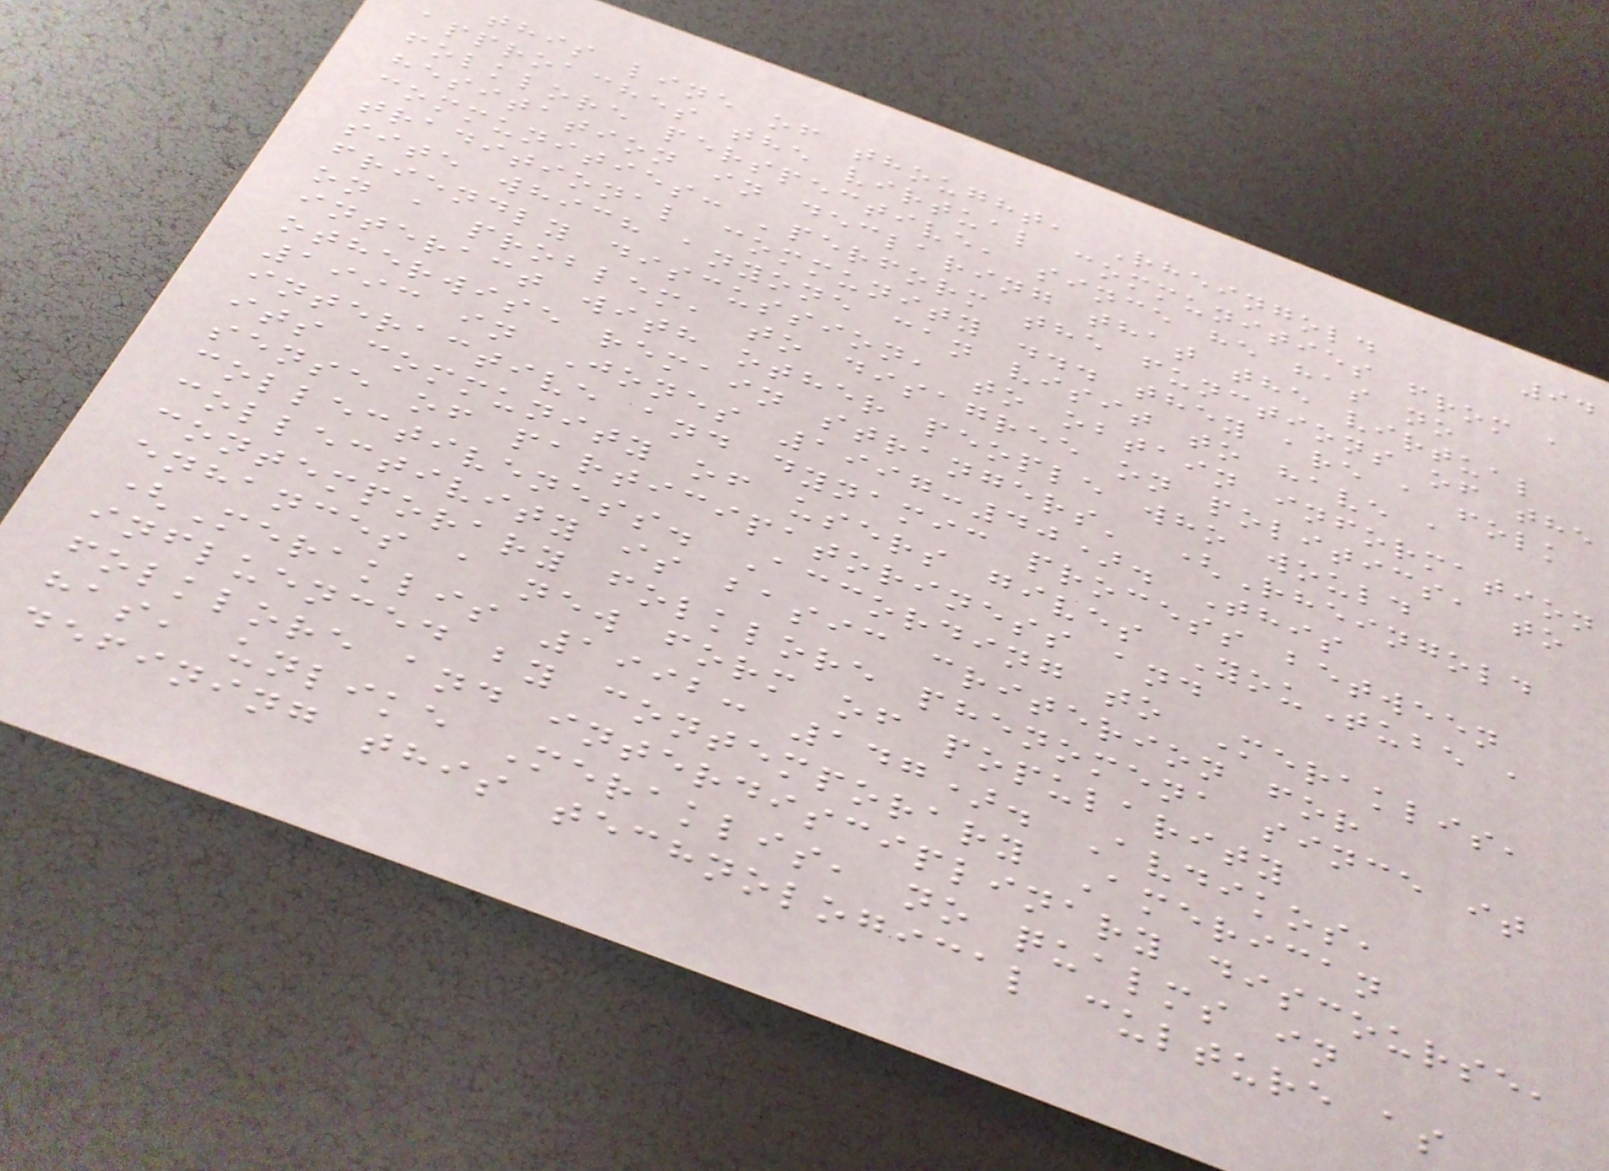94
this line of thought, Rheingold
approaches the virtual communities from a
folklore perspective, since he has no
hesitation in declaring that the virtual
communities: 'perform the functions of the
traditional community ... they are a folk
site which anyone can visit to have a
friendly discussion, to obtain information
on a problem, to disagree on politics, to
interact with other people who would
otherwise remain strangers' (Rheingold
1993 in Jones 1997:40). This
interactive and dynamic process between
its community of users gives YouTube a
sense of participatoriness and
collectiveness. According to Meraklis,
collectivity is basic criterion for
contemporary folklore phenomena since it
enhances a new form of popularity
(Meraklis 1992: 147). Avdikos,
influenced by contemporary American
folklore and interdisciplinary discourse,
has, unlike Meraklis, no qualms in
defining this technological culture as
